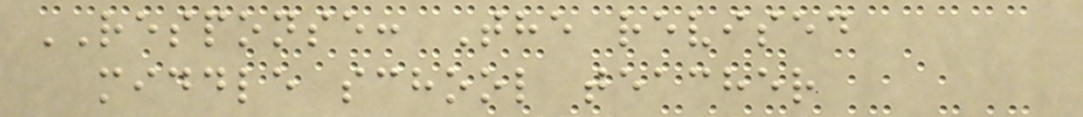RESPONSE: The revised
middle school teacher
